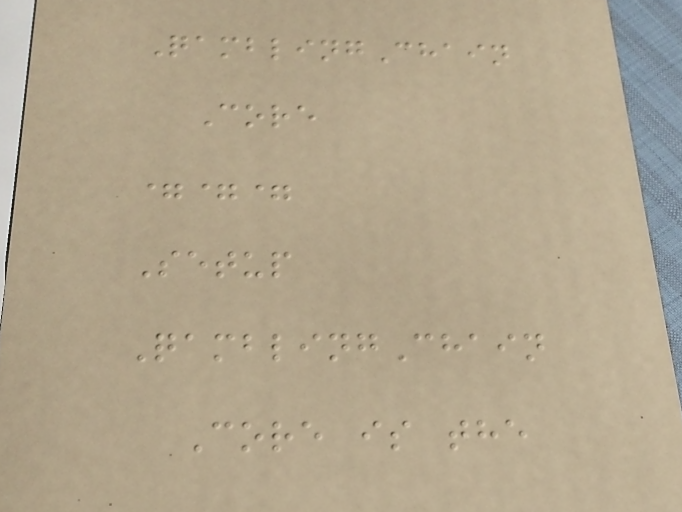QamblingChain
Core
===
Setup
QamblingChain
Core is the
